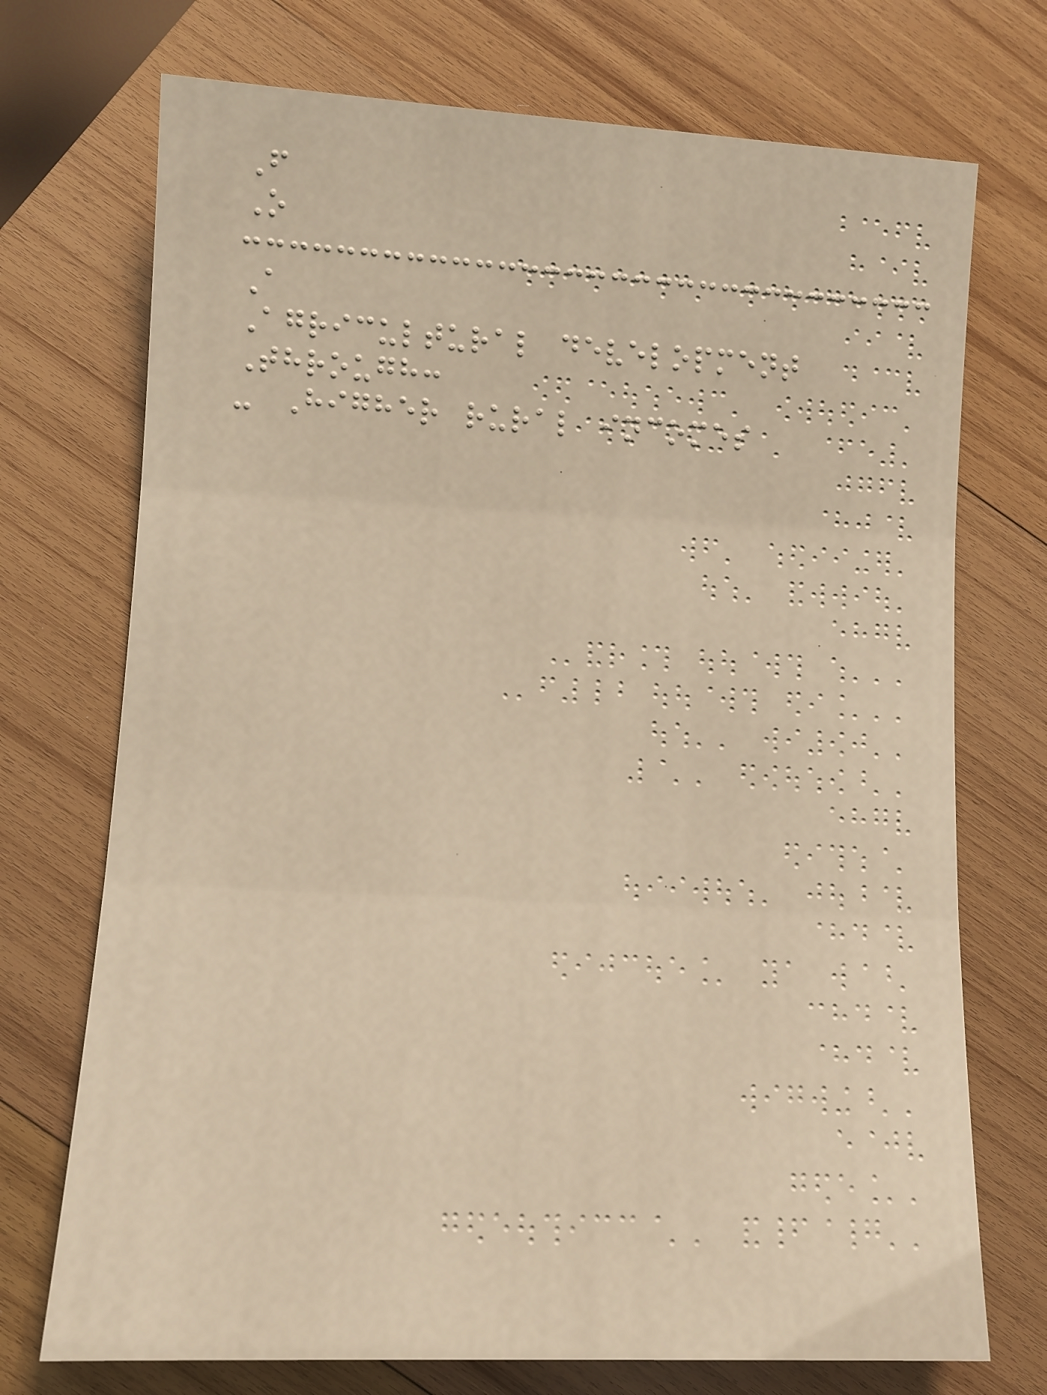F
O
A
Agricultural development
Through:
- Higher rural incomes
